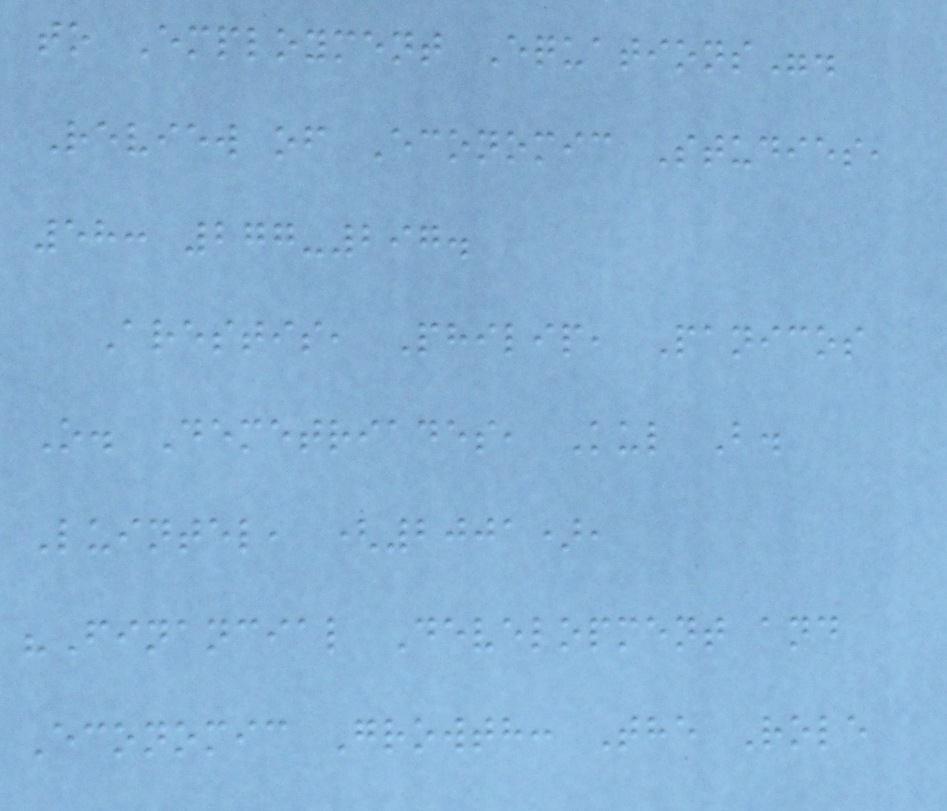to Employment Equations".
Review of Economic Studies,
58: 277-297.
Arestis, Philip, Panicos
O. Demetriades, Kul B.
Luintel, (2001),
"Financial Development and
Economic Growth: The Role
